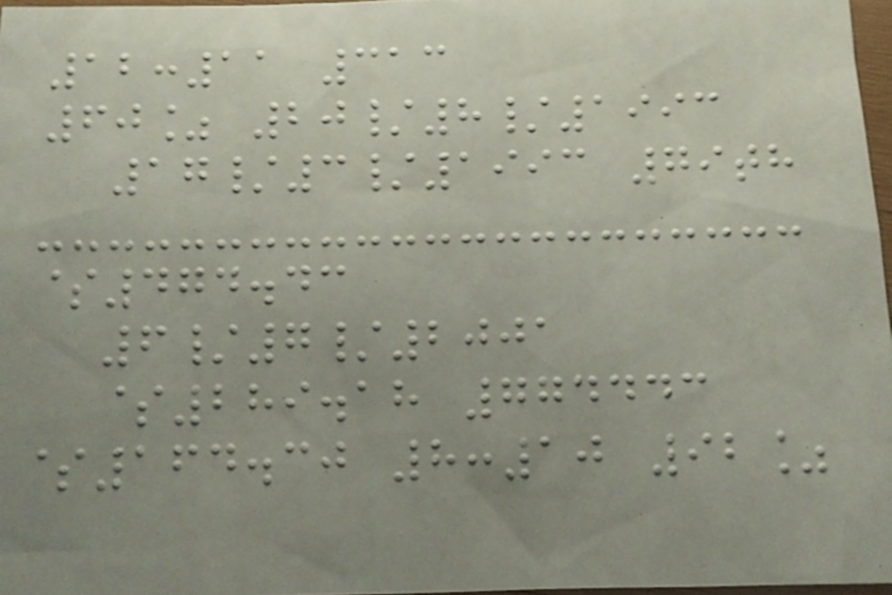12:11 313
60% 20/8/1993
17/3/1993 79th
$474.43
6/7/2001
$289.18 774443
$164.30 8:10 92%
